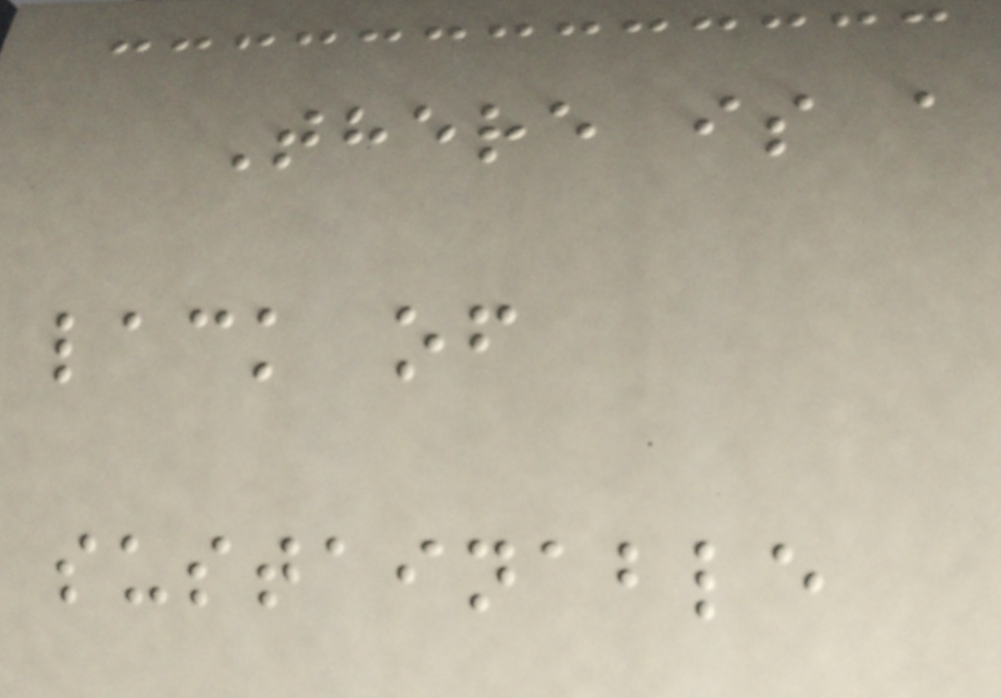There is a
lack of
sustainable
